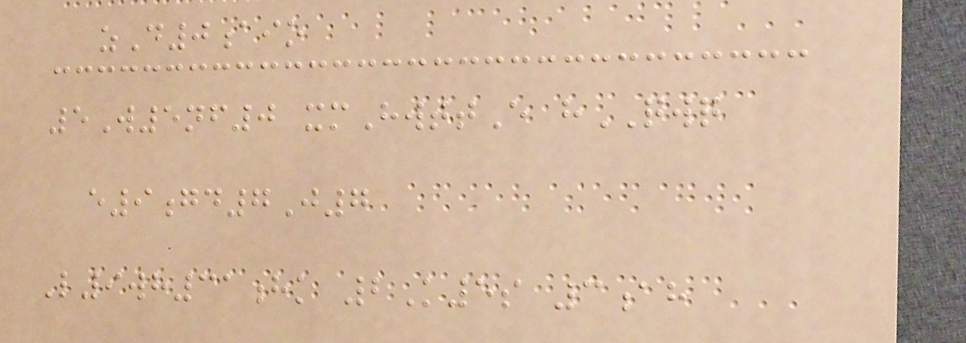zD0aio
5W5nf0 xmHwttE hQWQ
e9gd7J7
L9wh31hk 2K5s 3ah
